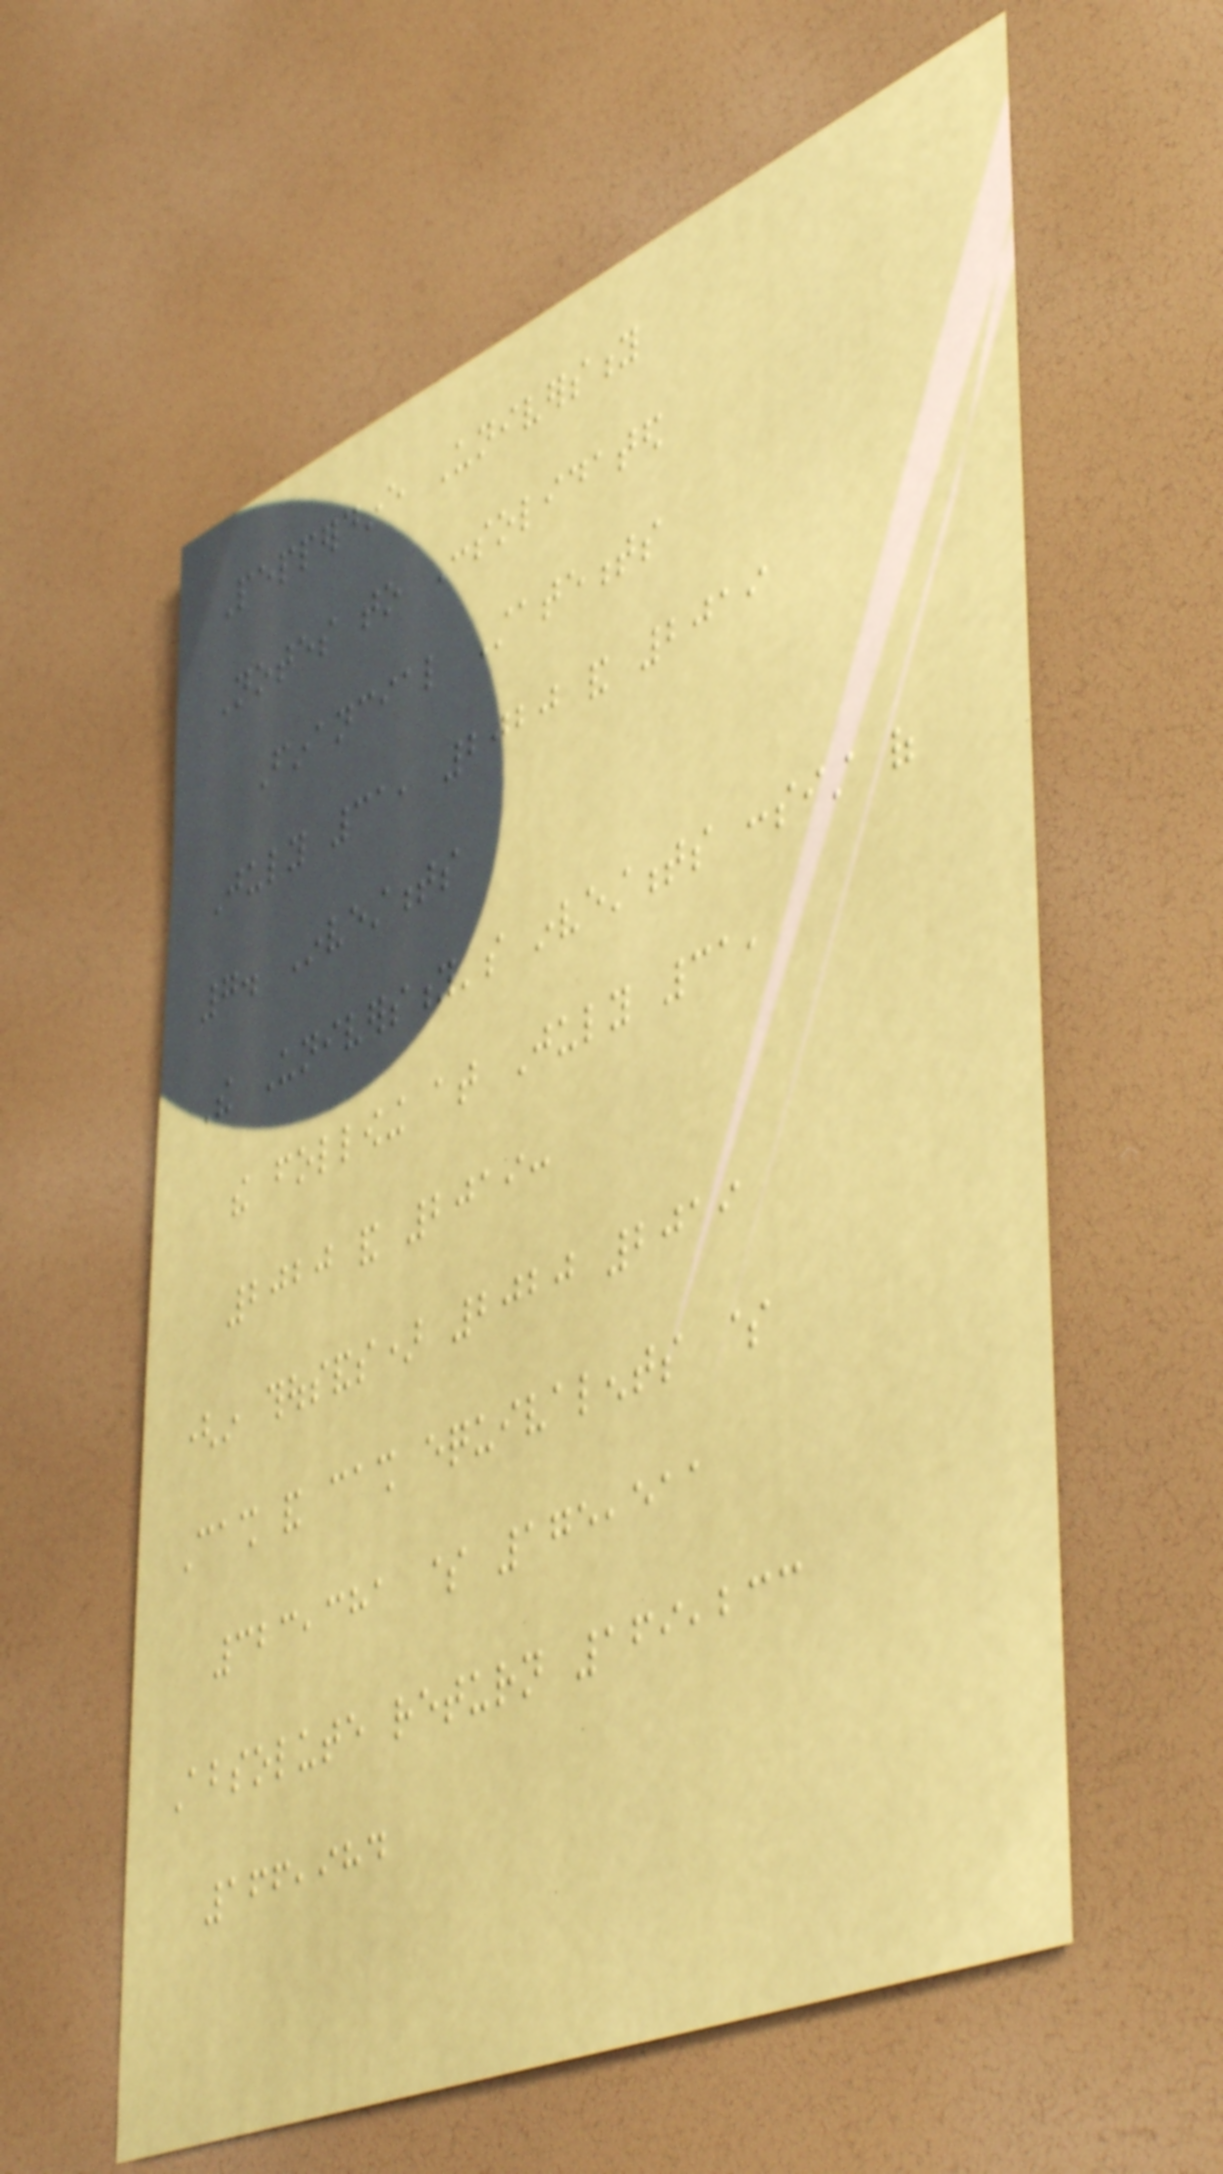Pepperdine University
Notes to Consolidated
Financial Statements
July 31, 2020 and 2019
7. Investments
The University's investments consist of
the following at July 31,
2020 and 2019:
(in thousands) 2020 2019
Cash and cash equivalents $
323,381 $ 175,511
Absolute return 169,233
166,984
